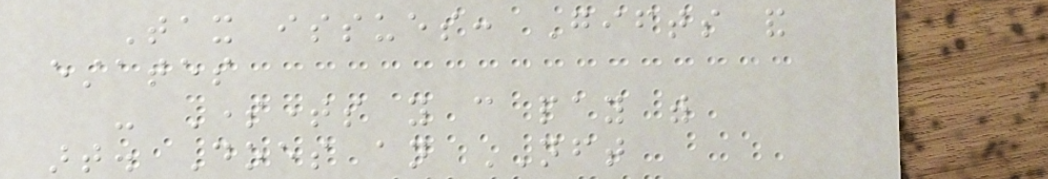Tax issues: Gifts and
estates
- Sometimes you can pay with
art. Does an NFT
